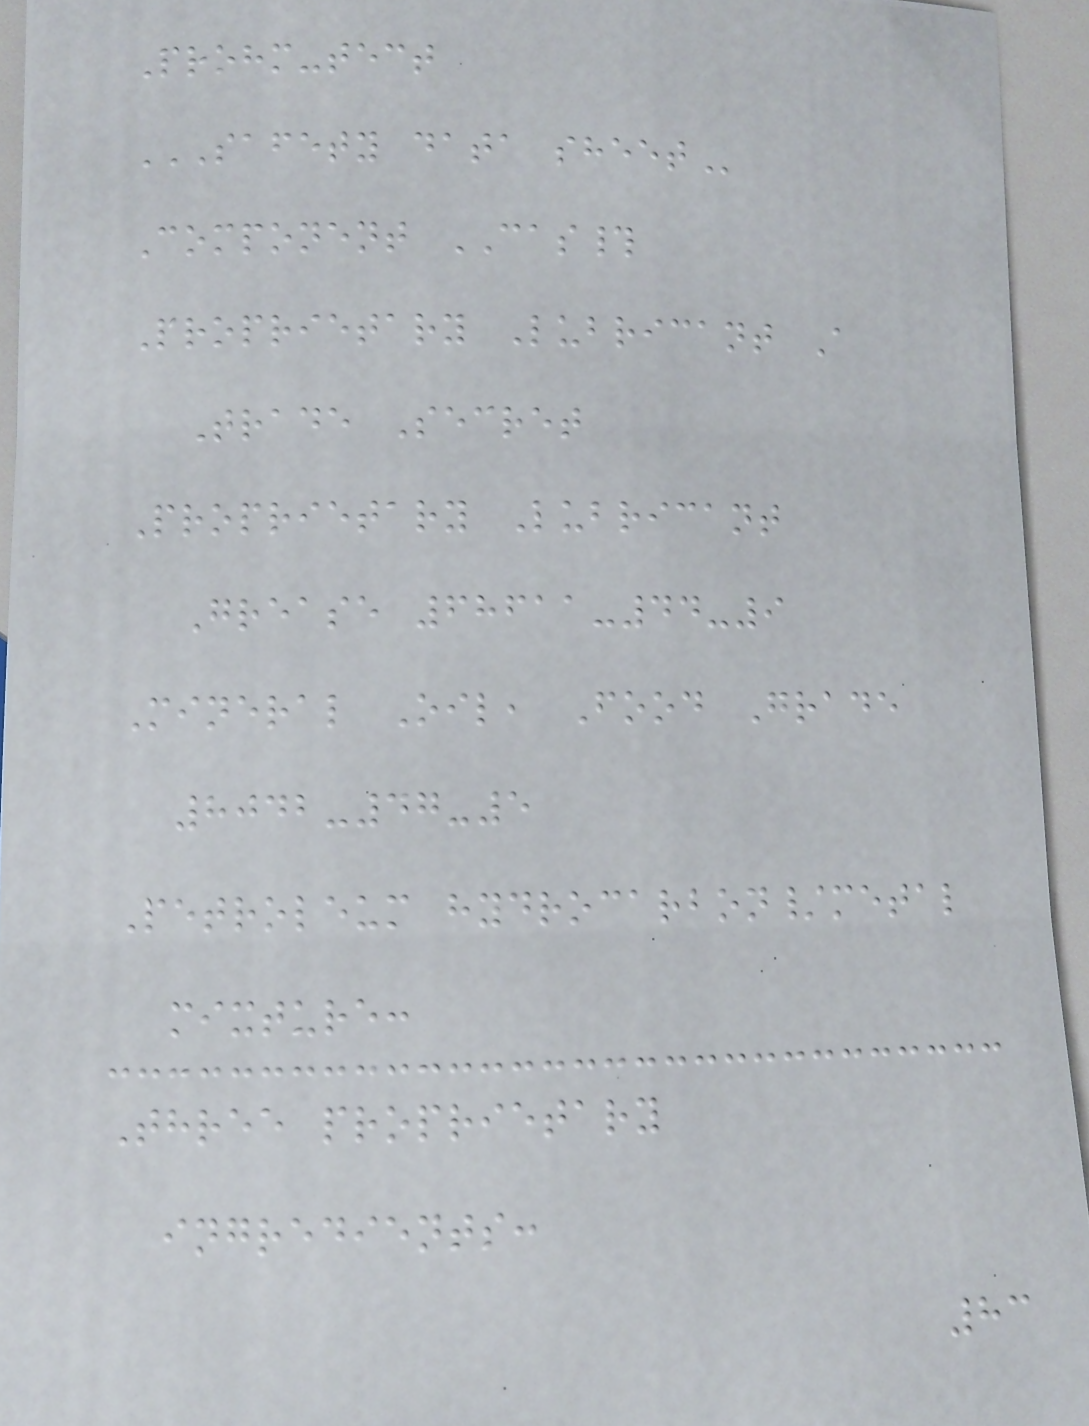Prohm-tect
SAFETY DATA SHEET
Component CAS#
Proprietary Lubricant A
Trade Secret
Proprietary Lubricant
Grease 68611-44-9
Mineral Oil, Food Grade
8042-47-5
Petroleum hydrocarbon/metal
mixture:
Three proprietary
ingredients:
83
